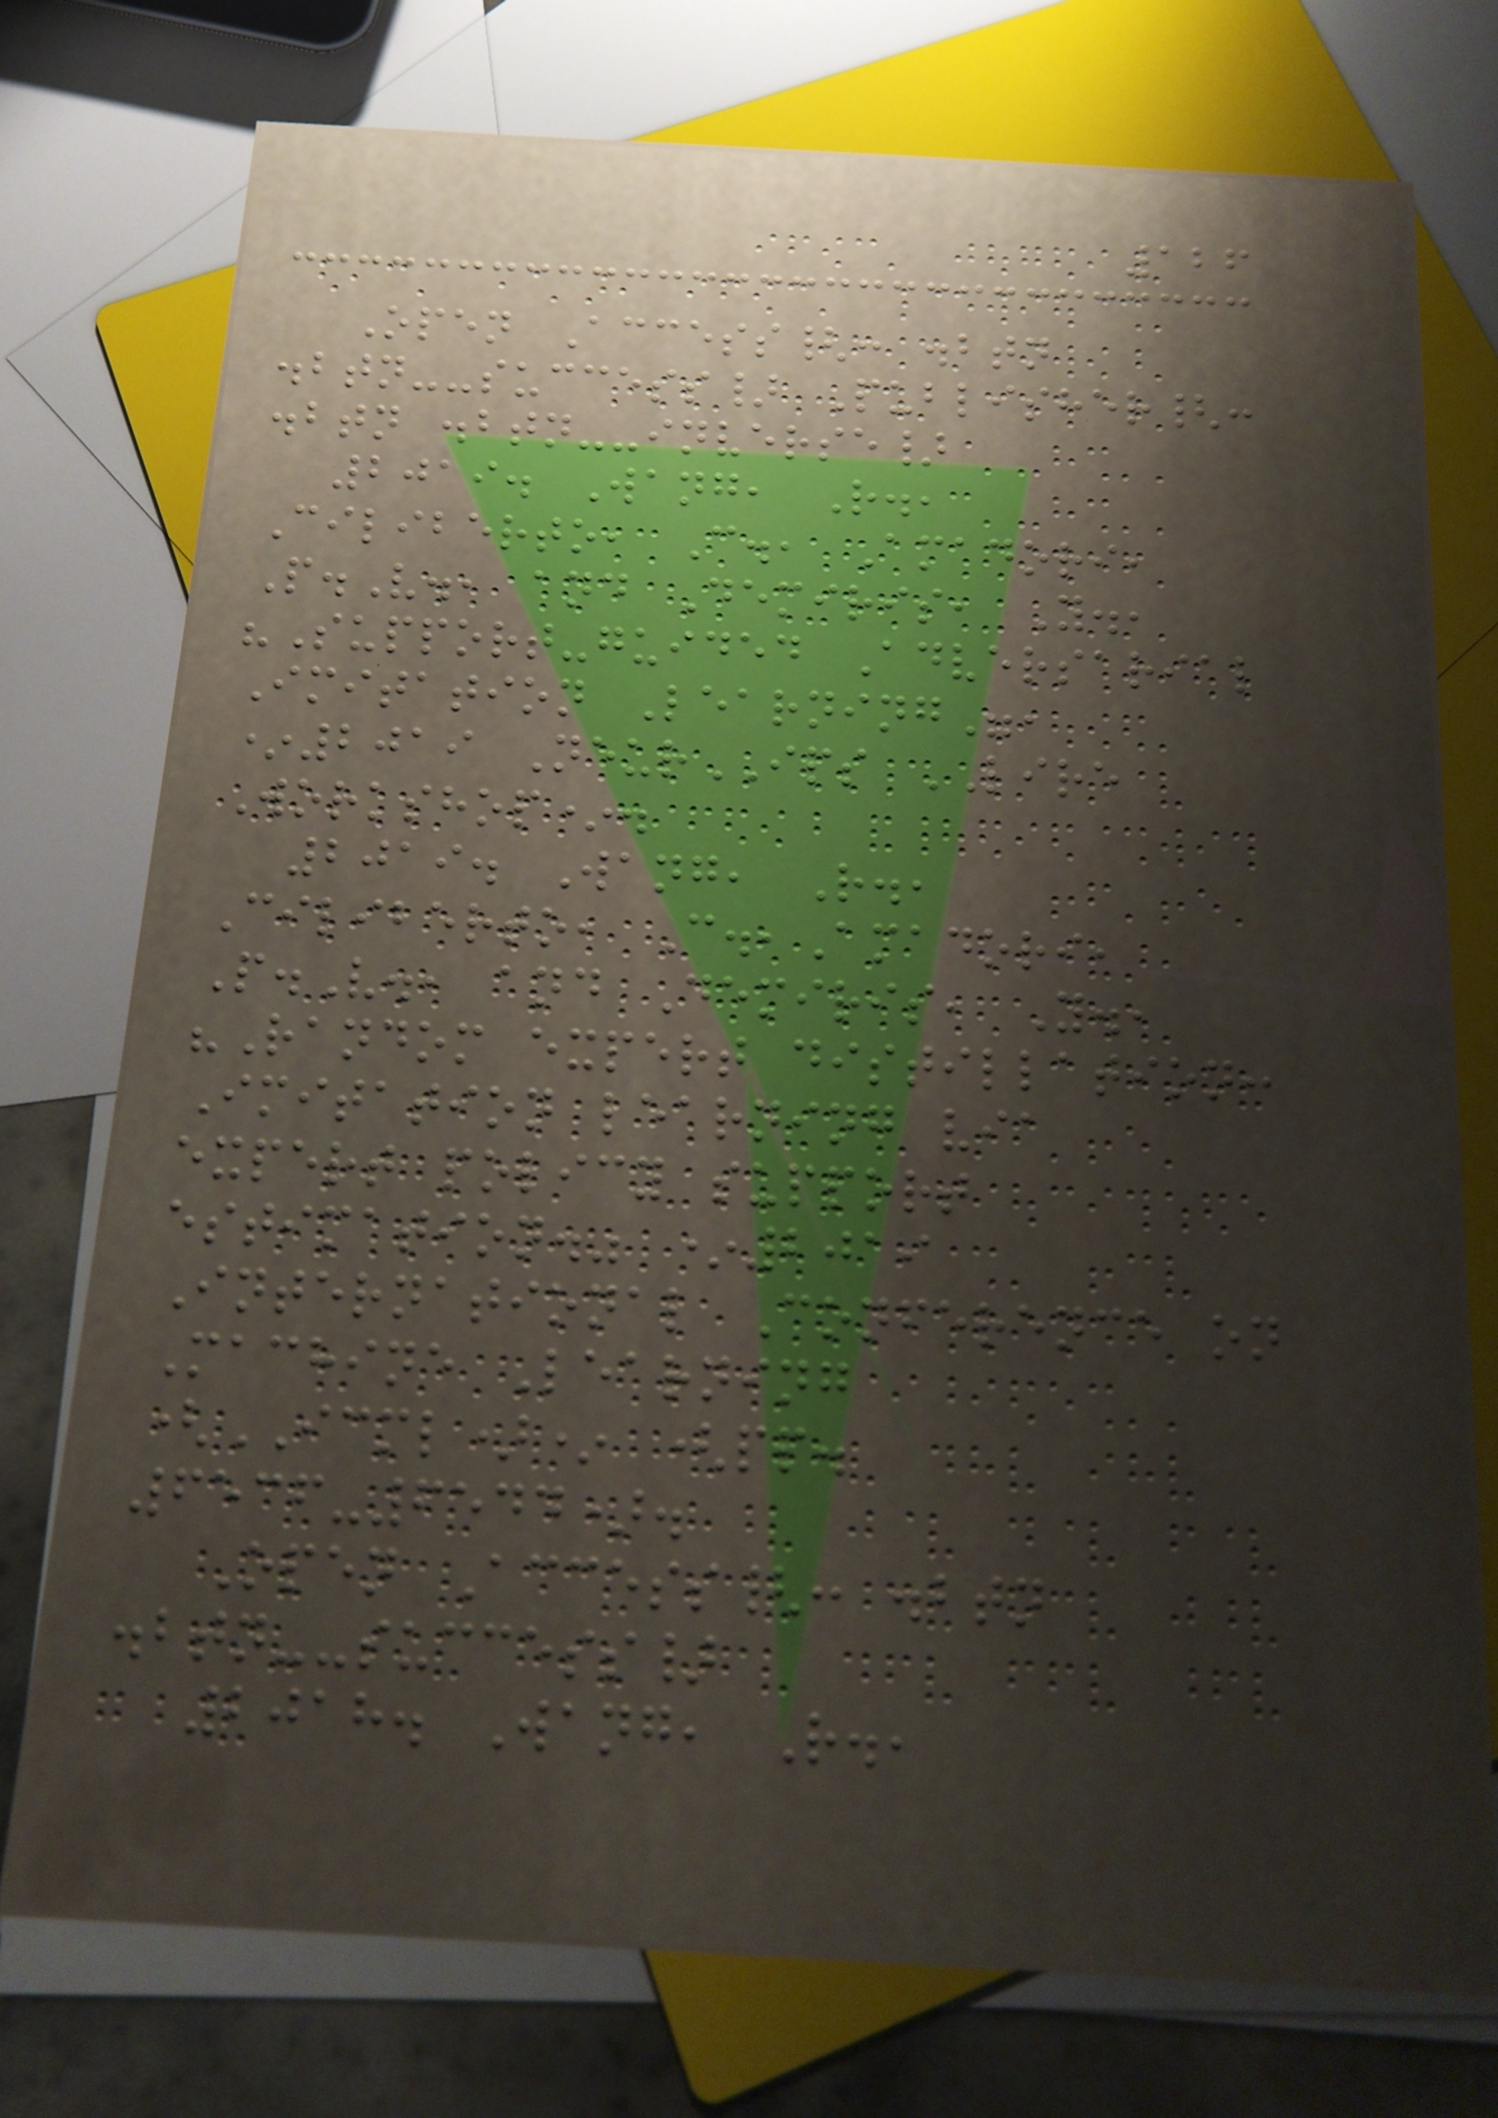126
Open Access{: .btn
.btn--success} Publisher{:
.btn .btn--inverse}
2019. Wang, R.,
Ciliberto, C., Amadori,
P.V., and Demiris, Y.,
"Support-guided Adversarial
Imitation Learning",
*2019 NeurIPS LIRE
Workshop*.
2019. Wang, R.,
Ciliberto, C.,Amadori,
P.V., and Demiris, Y.,
"Random expert distillation:
Imitation learning via
expert policy support
estimation." *2019
International Conference on
Machine Learning
(ICML)* (pp.
6536-6544).
Open Access{: .btn
.btn--success}
2018. Wang, R.,
